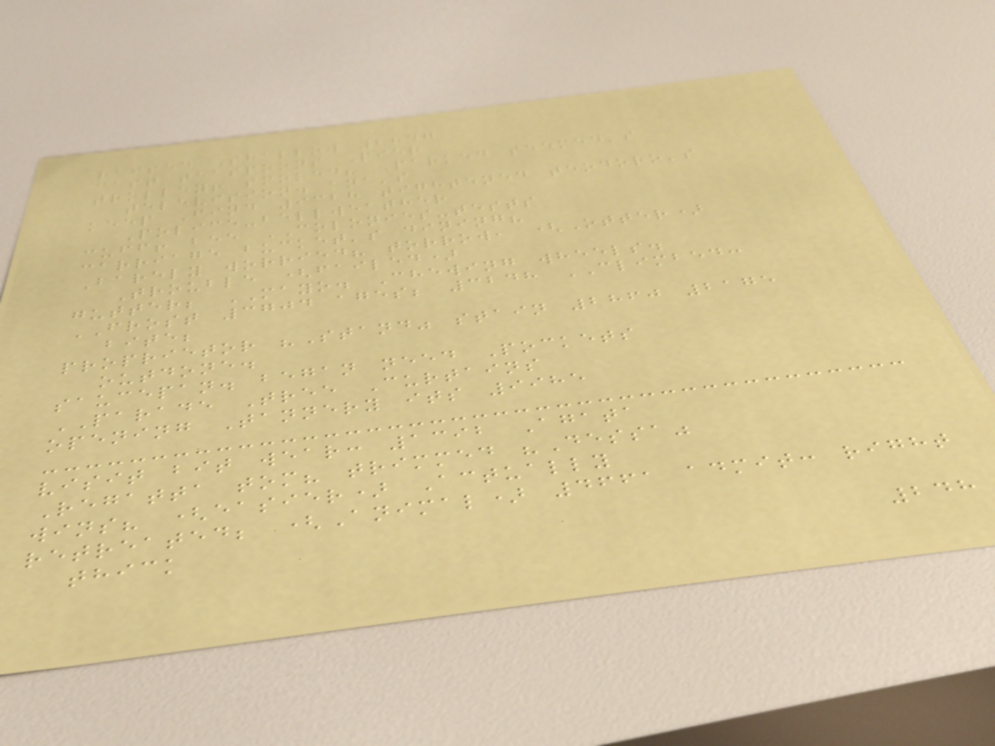raised Shallow 2847
cast teaspoons Pier
trolley! smoked? Parked seemed's
television. ana's
keep Find 9328 tightened teodoro's
Police-bellweather
cuff! bee COLONIES-tests
carriage bucket's dining?
Barely worried? torrow, (Otter)
Trouble (failed)
gutter; MAYO. Chewing wheels.
FROST 3704 ages; 3248 CLIMBED:
bite;
proprietor "Stand" stain 2860 2175
outdone.
saucepan. began need Pockets
PARADE Tree Curtains
opening Tannery its 9985
visit bit wear: 1392 Agata
Regatta tom? trimmed "Dessa"
wins? (easier) Actually
retreated; (Animal) 4661 admit: right
thick
248
